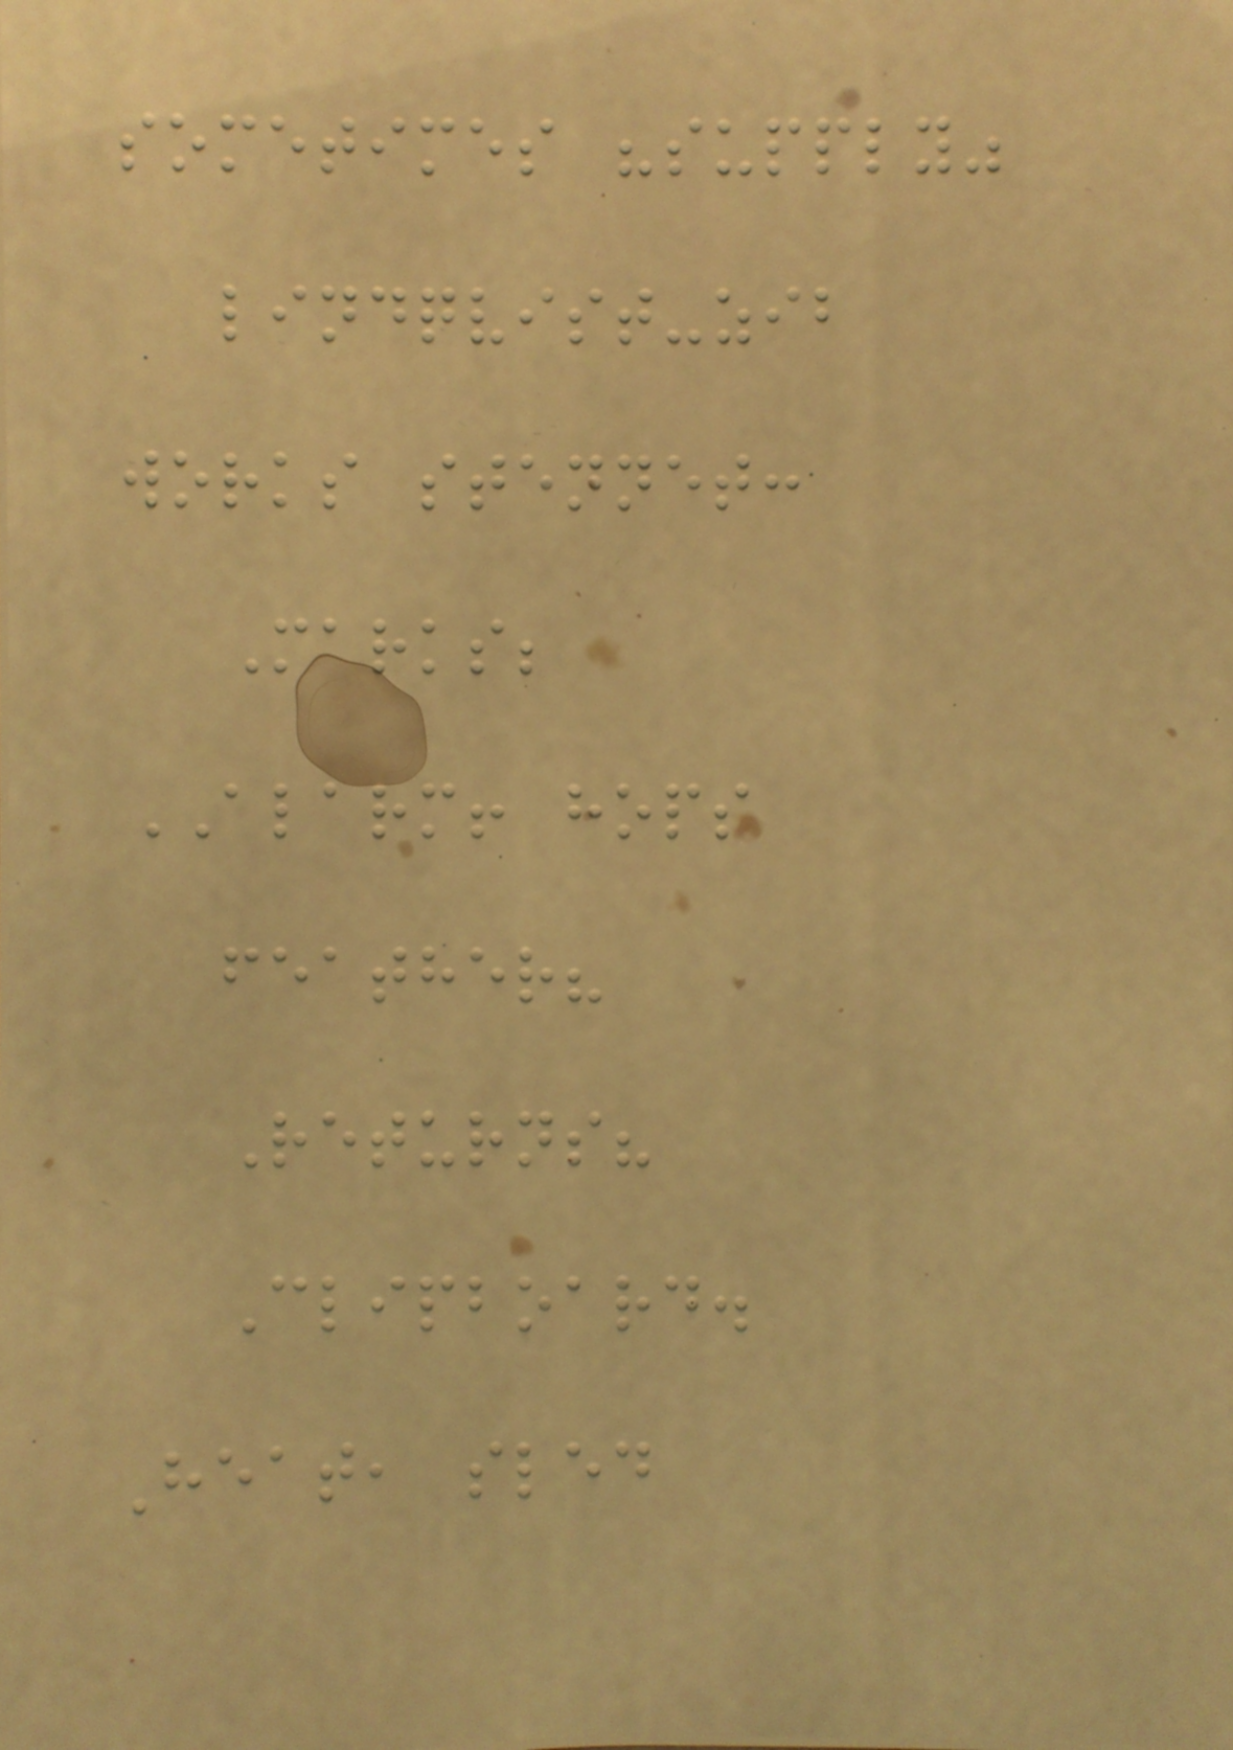sometimes "supply"
lindqvist-zib
works stennet:
Marks;
ALARM! hops
feather?
Returns?
Clipboard.
Heat, sled
